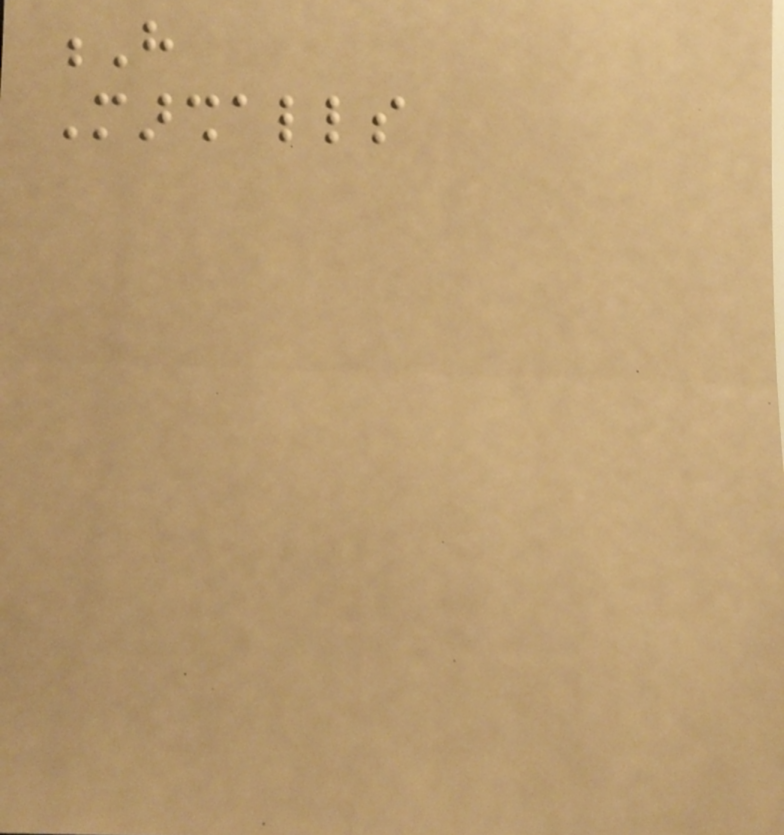H
Marshalls
